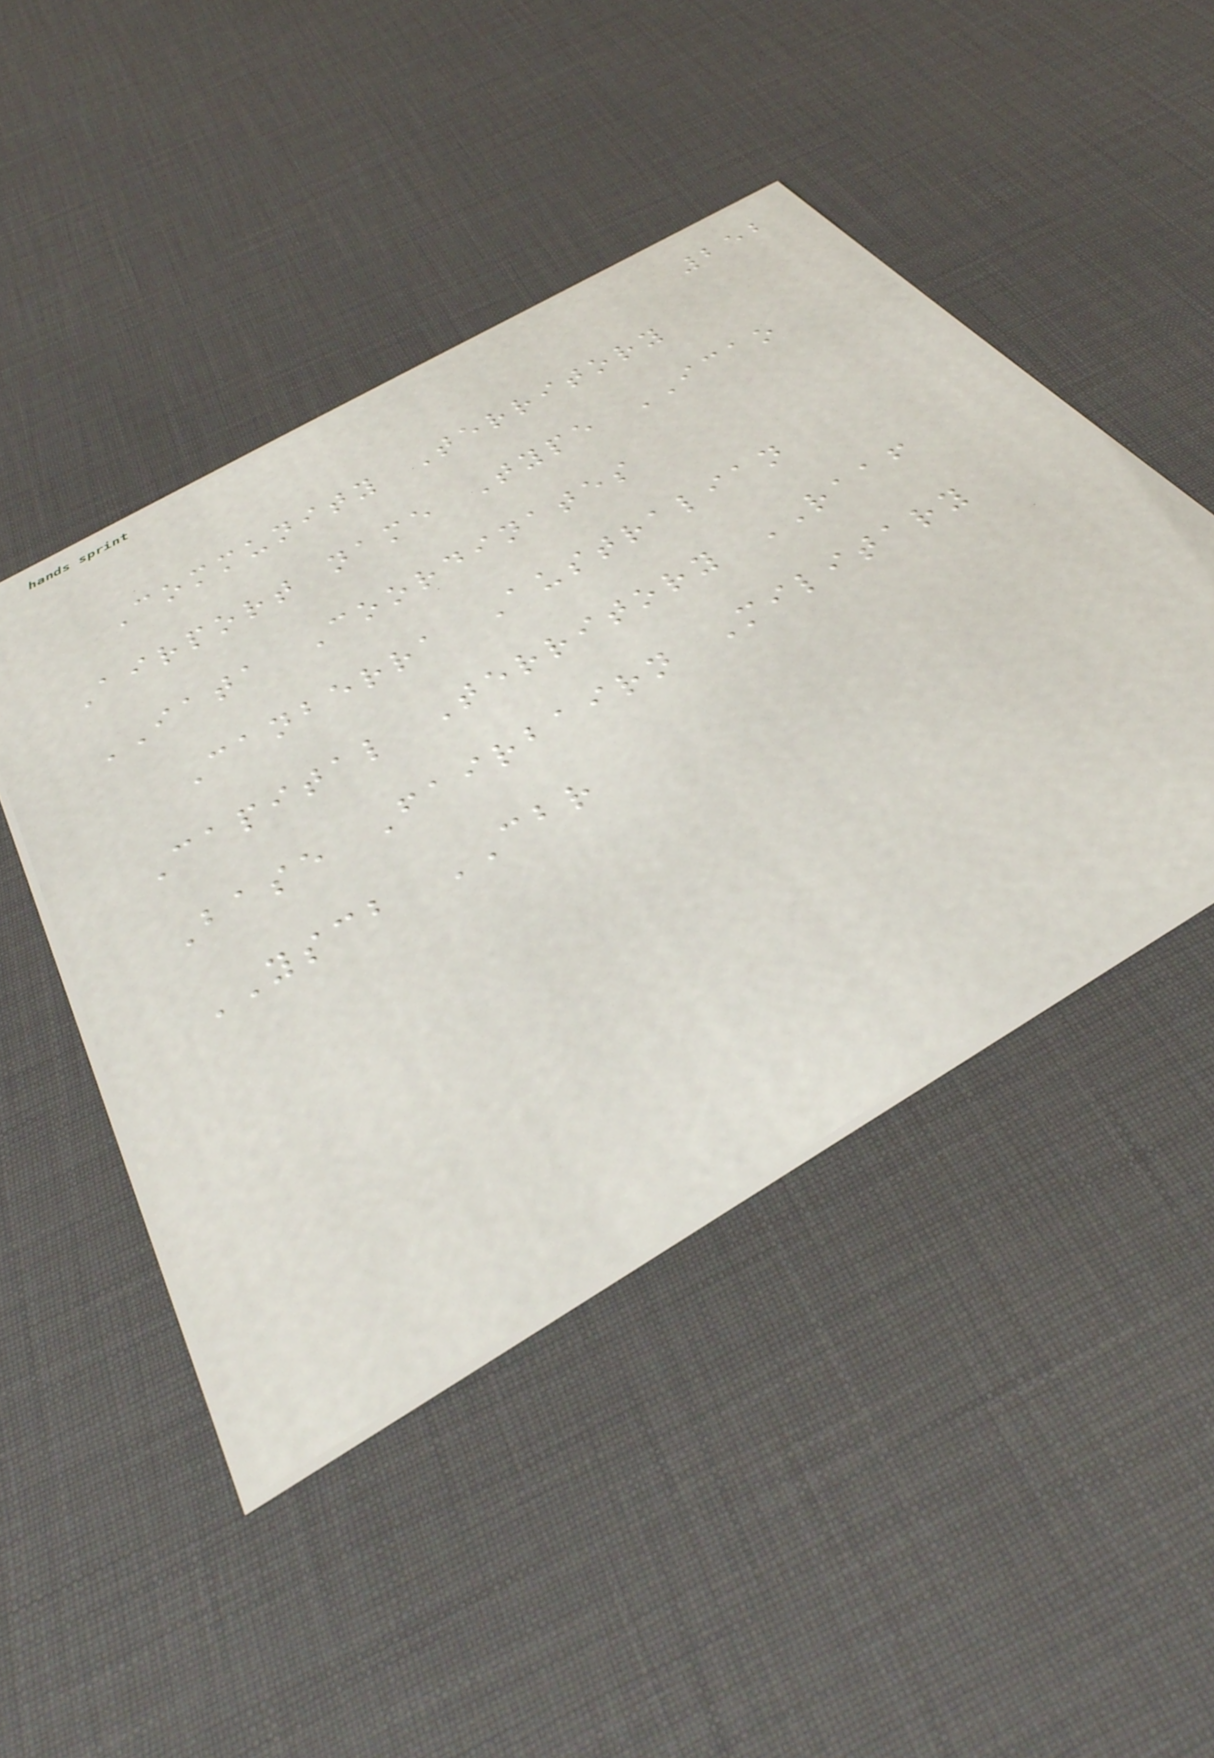252
Community Territory
Airport name Type ICAO
IATA Coordinates
Canberra Australian
Capital Territory RAAF
Base Fairbairn Military
YSCB CBR
